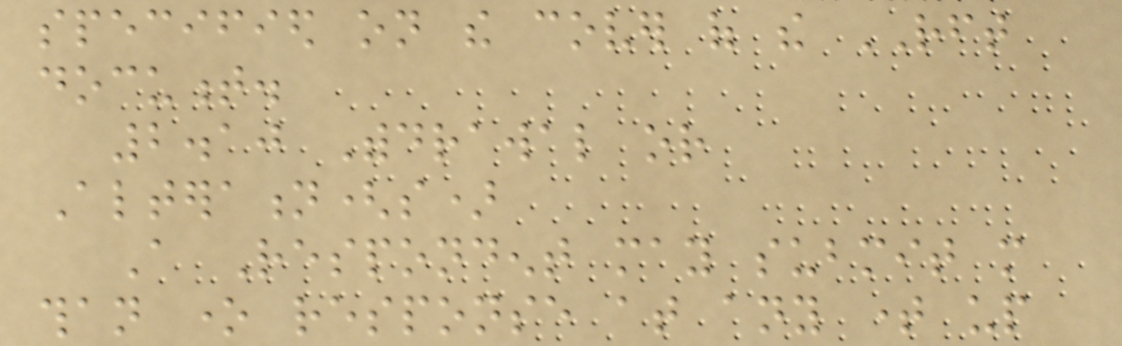specified on the cover of the RFT
document.
2.10 Withdrawal or
Alteration(s)
A Respondent may submit more
than one response at any time up
